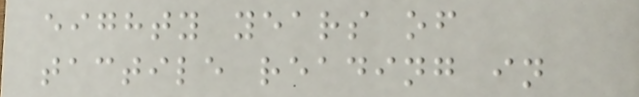eighty years of
tactile reading in
